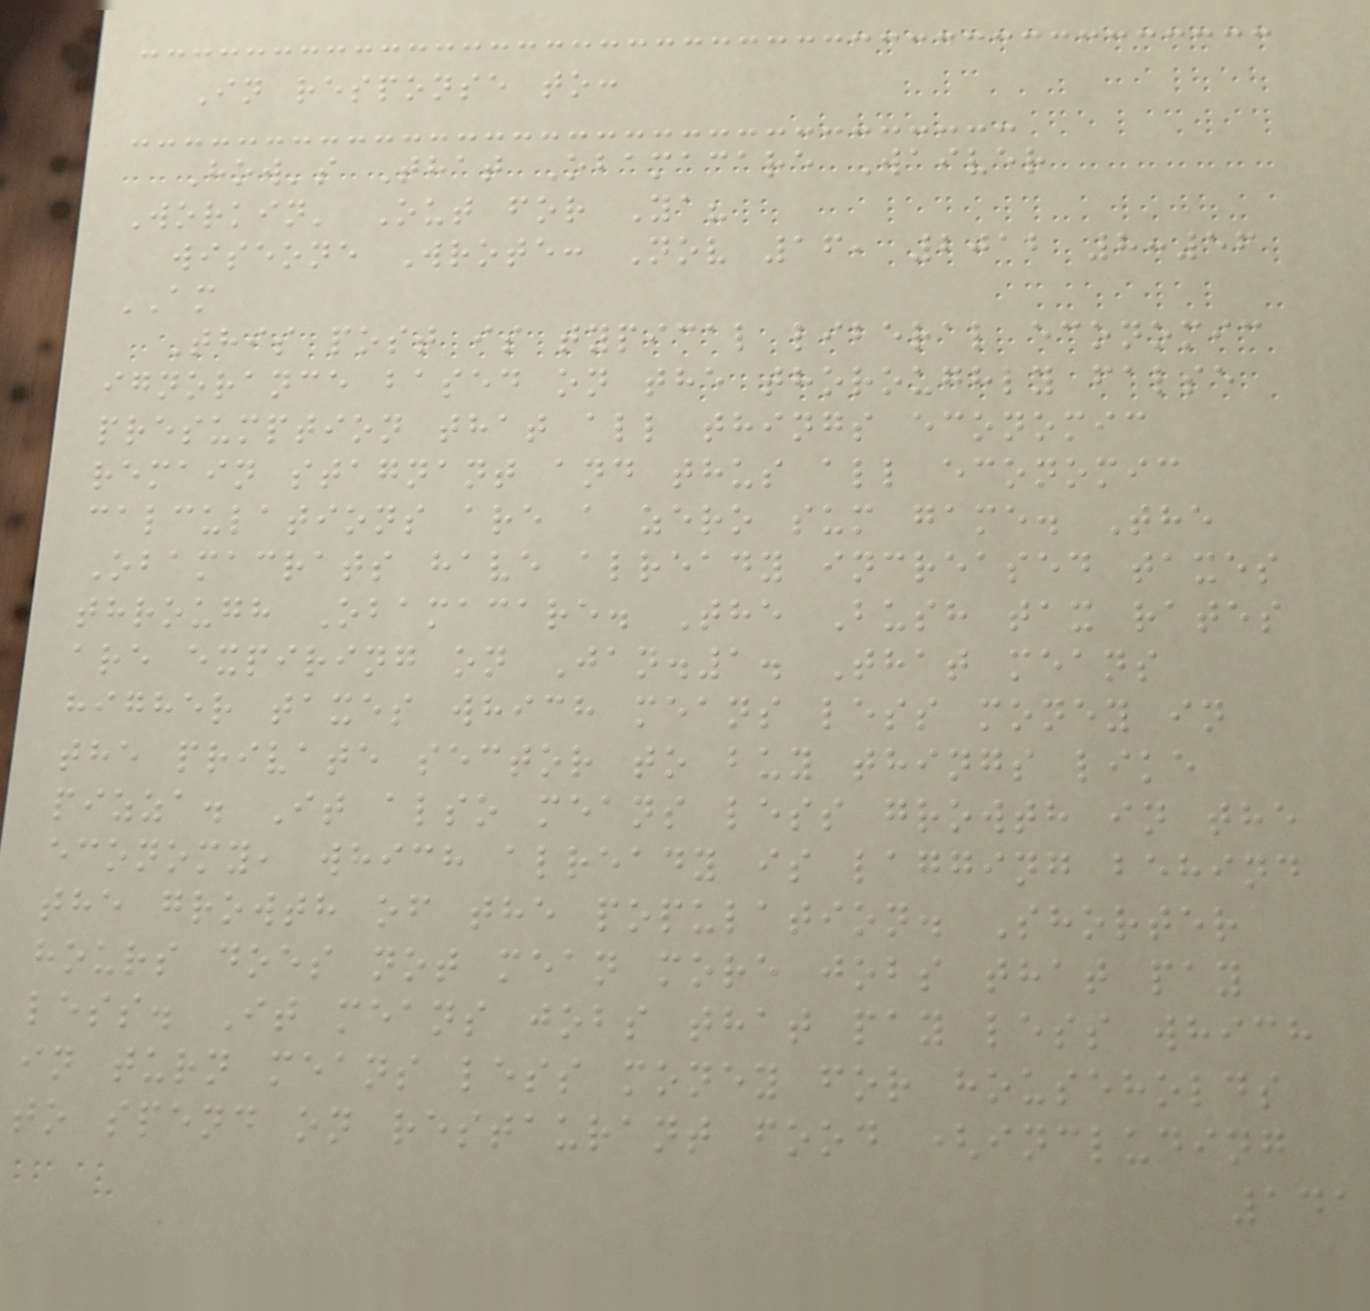In response to:
How's That Obamacare Waiver
Workin' Out for Ya?
wiseone Wrote: Nov 16, 2012 8:56
AM
This post is typical liberal economic
ignorance based on the thoroughly false
presumption that all things economic
remain stagnant and thus all economic
calculations are a zero sum game. The
Obamacrats have already increased taxes
through Obamacare. The Bush tax rates
are expiring on Jan.1. That means
higher taxes which means less money in
the private sector to buy things like
pizza. It also means less growth in the
economy, which already is lagging behind
the growth of the population. Shorter
hours does not mean more jobs that pay
less. It means jobs that pay less which
in turn means less money for households
to spend on restaurant food (including
141
